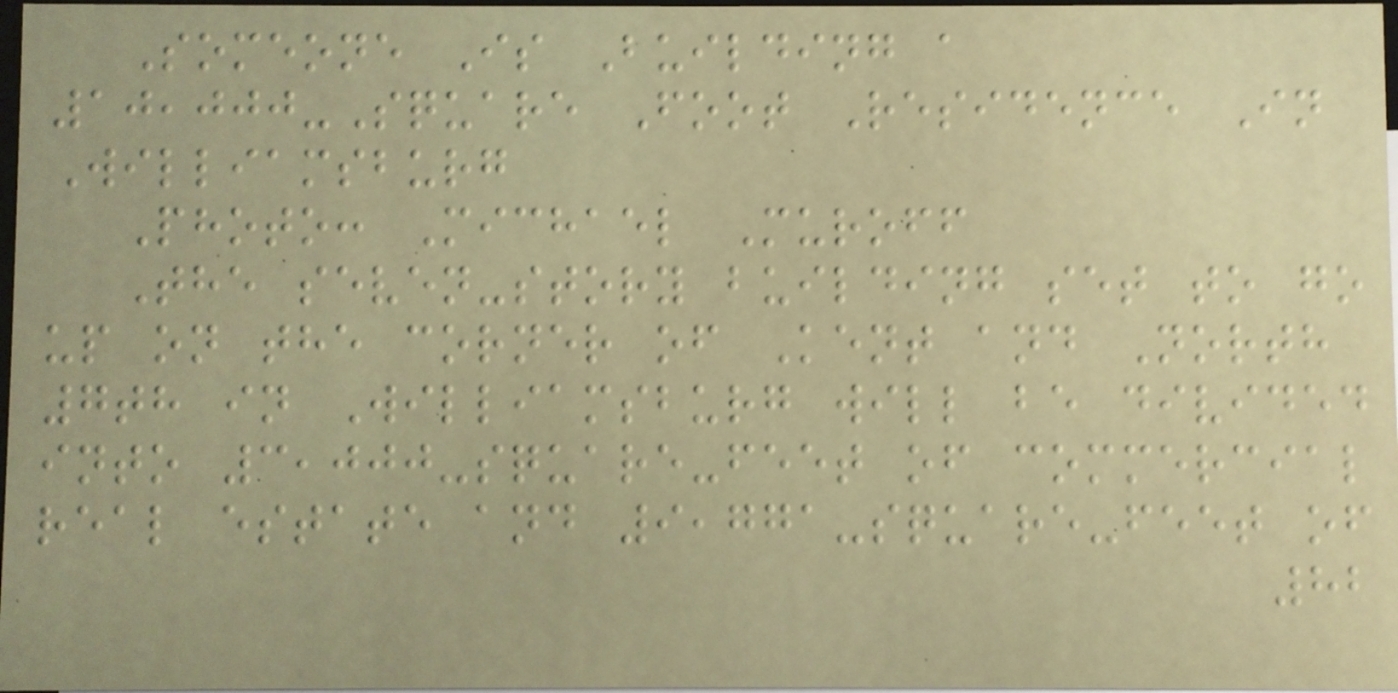Someone Is Building a
10,000-Square Foot Residence In
Williamsburg
Photo: Michael Muroff
The seven-story building set to go
up on the corner of Kent and North
7th in Williamsburg will be divided
into 3,000-square-feet of commercial
real estate and 9,771-square-feet of
82
